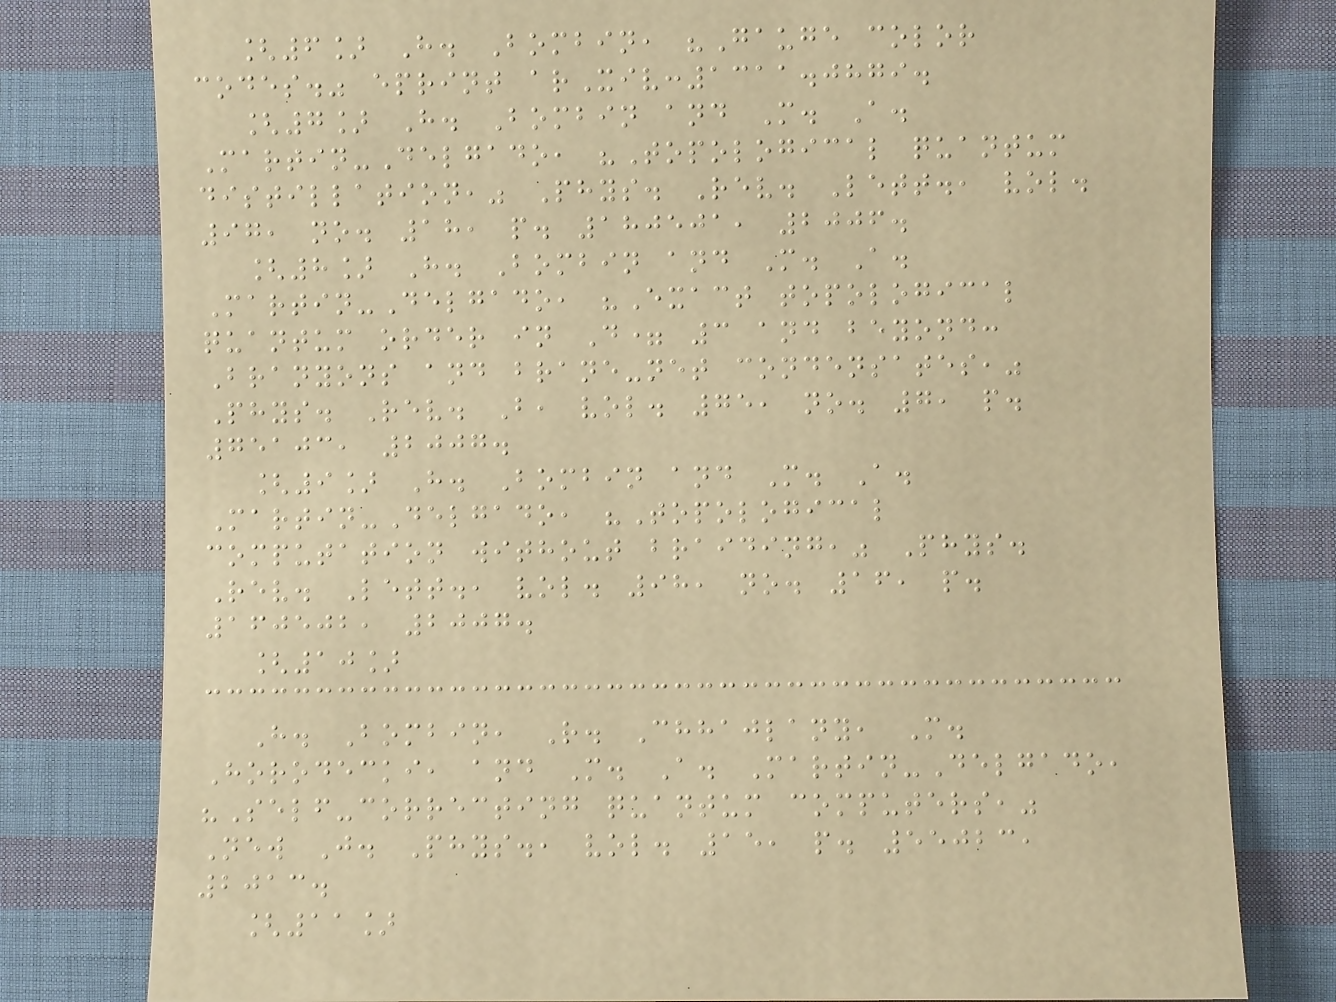[6] H. Bombin, "Gauge color
codes." eprint arXiv:1311.0879.
[7] H. Bombin and M. A.
Martin-Delgado, "Topological quantum
distillation," Phys. Rev. Lett., vol.
97, no. 18, p. 180501, 2006.
[8] H. Bombin and M. A.
Martin-Delgado, "Exact topological
quantum order in D= 3 and beyond:
Branyons and brane-net condensates,"
Phys. Rev. B, vol. 75, no. 7, p.
75103, 2007.
[9] H. Bombin and M. A.
Martin-Delgado, "Topological
computation without braiding," Phys.
Rev. Lett., vol. 98, no. 16, p.
160502, 2007.
[10]
H. Bombin, R. Chhajlany, M.
Horodecki, and M. A. Martin-Delgado,
"Self-correcting quantum computers,"
New J. Phys., vol. 15, p. 55023,
2013.
[11]
